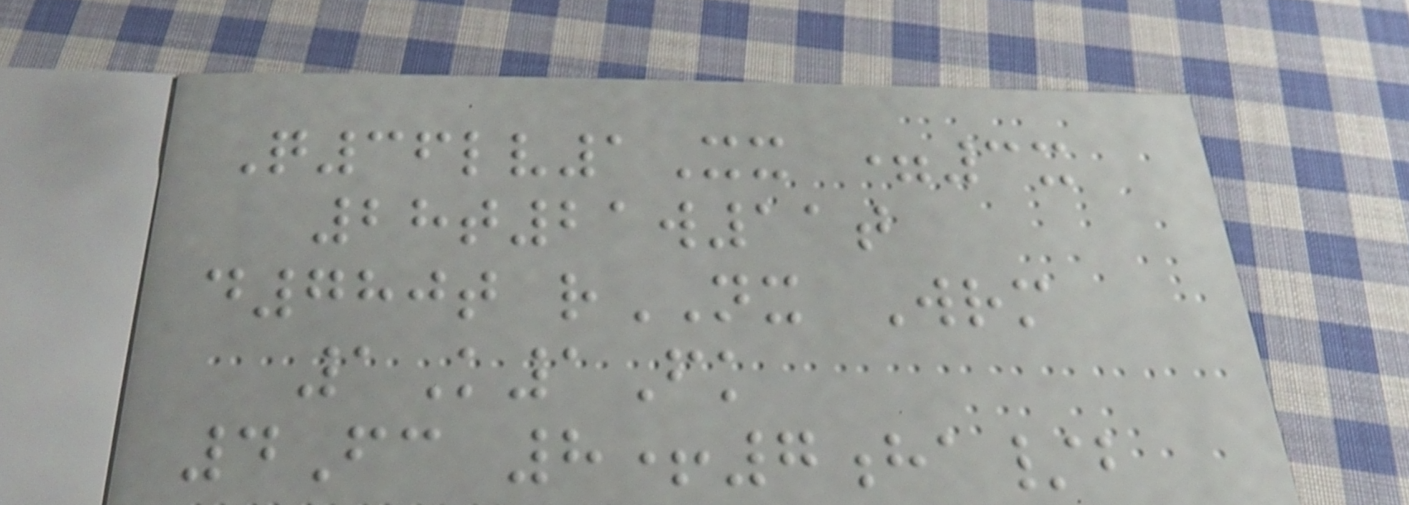Q36lv1Xx =3x
28t21w11t
d780t rNX Wrm
1K1Fk
4Fc 8+7ha/b
